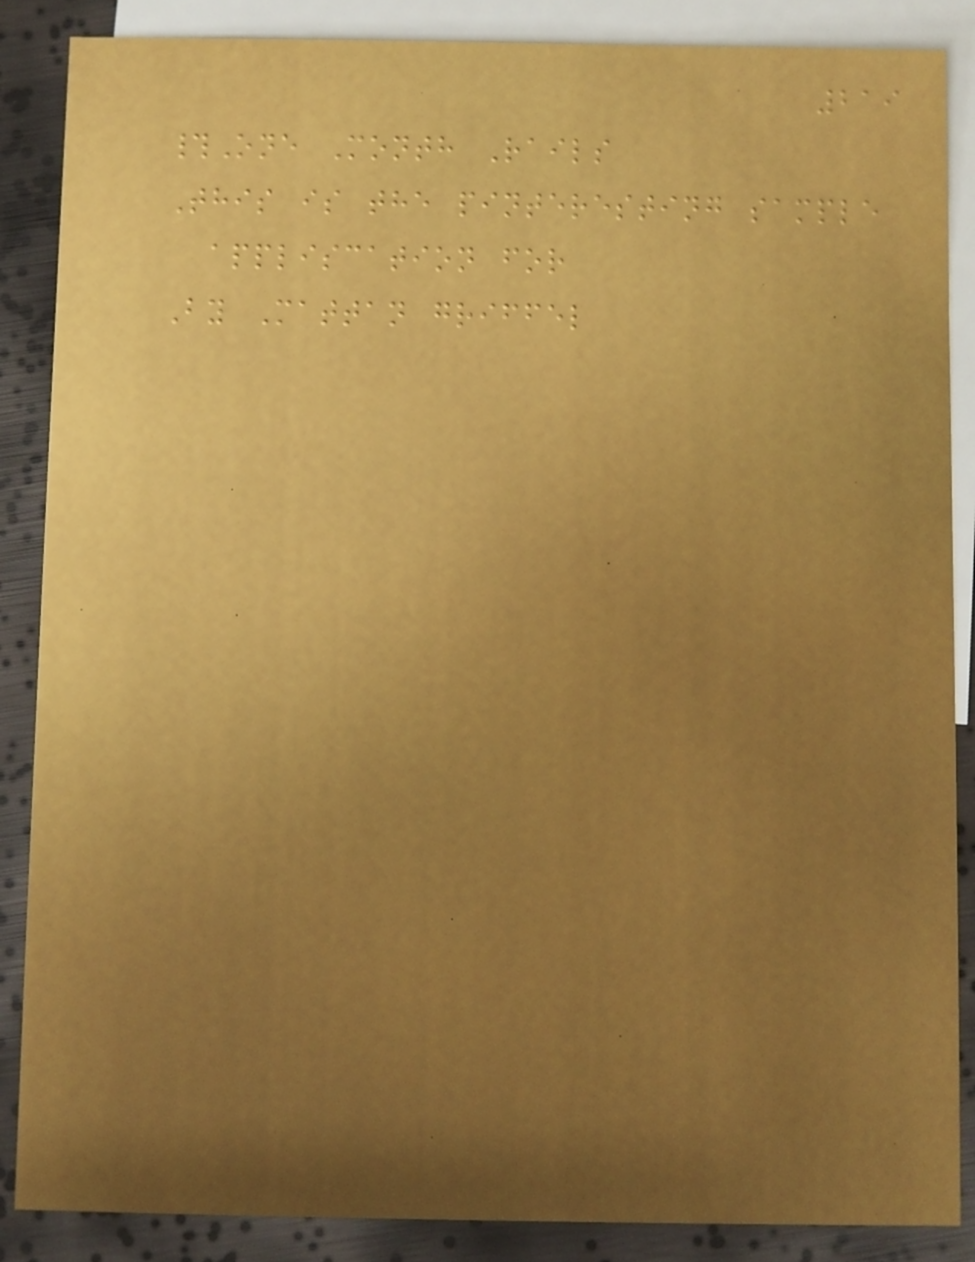219
#One Month Rails
This is the pinteresting sample
appliscation for
By Mattan griffel
